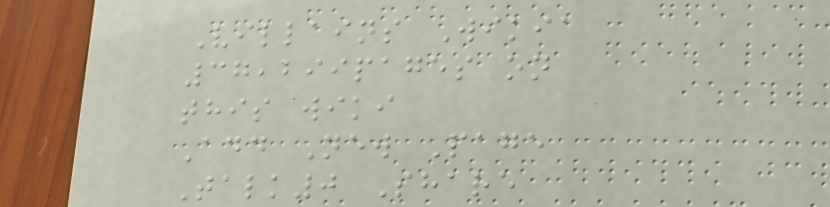Villains Wikia
37,299pages on
this wiki
Add New Page
Talk0 Share
